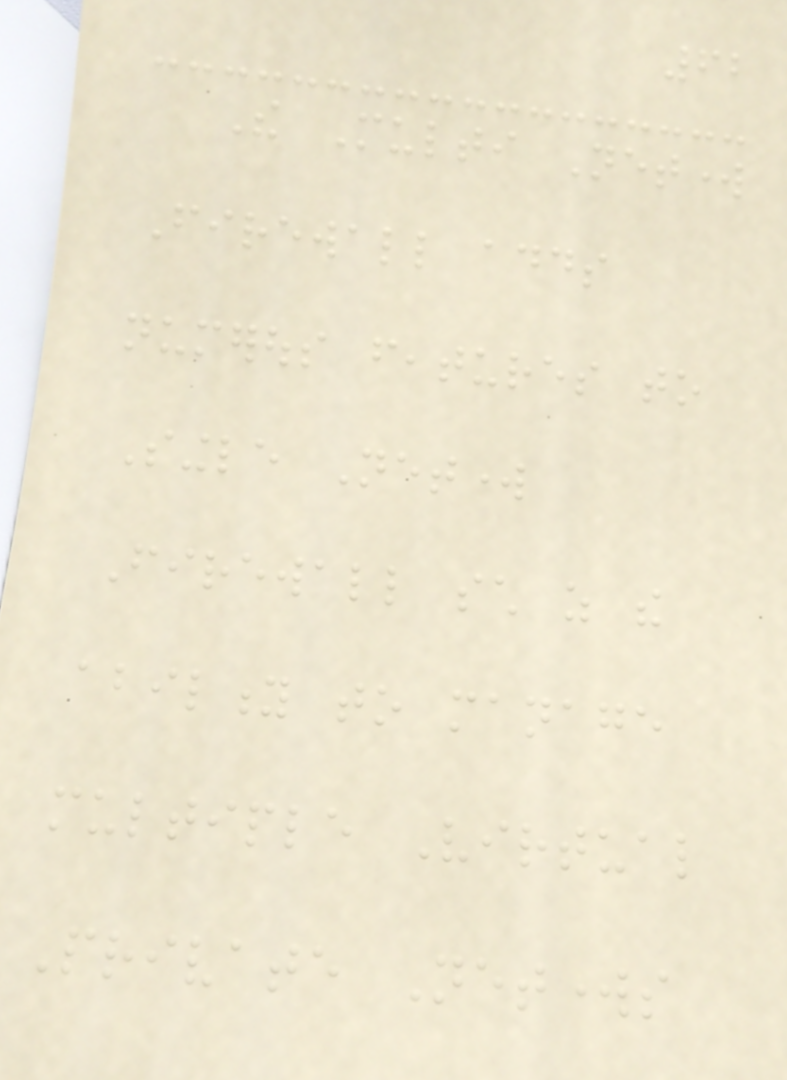62
The Multi Network
Firewall adds
numerous features to
Single Network
Firewall such as the
ability to manage
multiple Virtual
Private Networks
